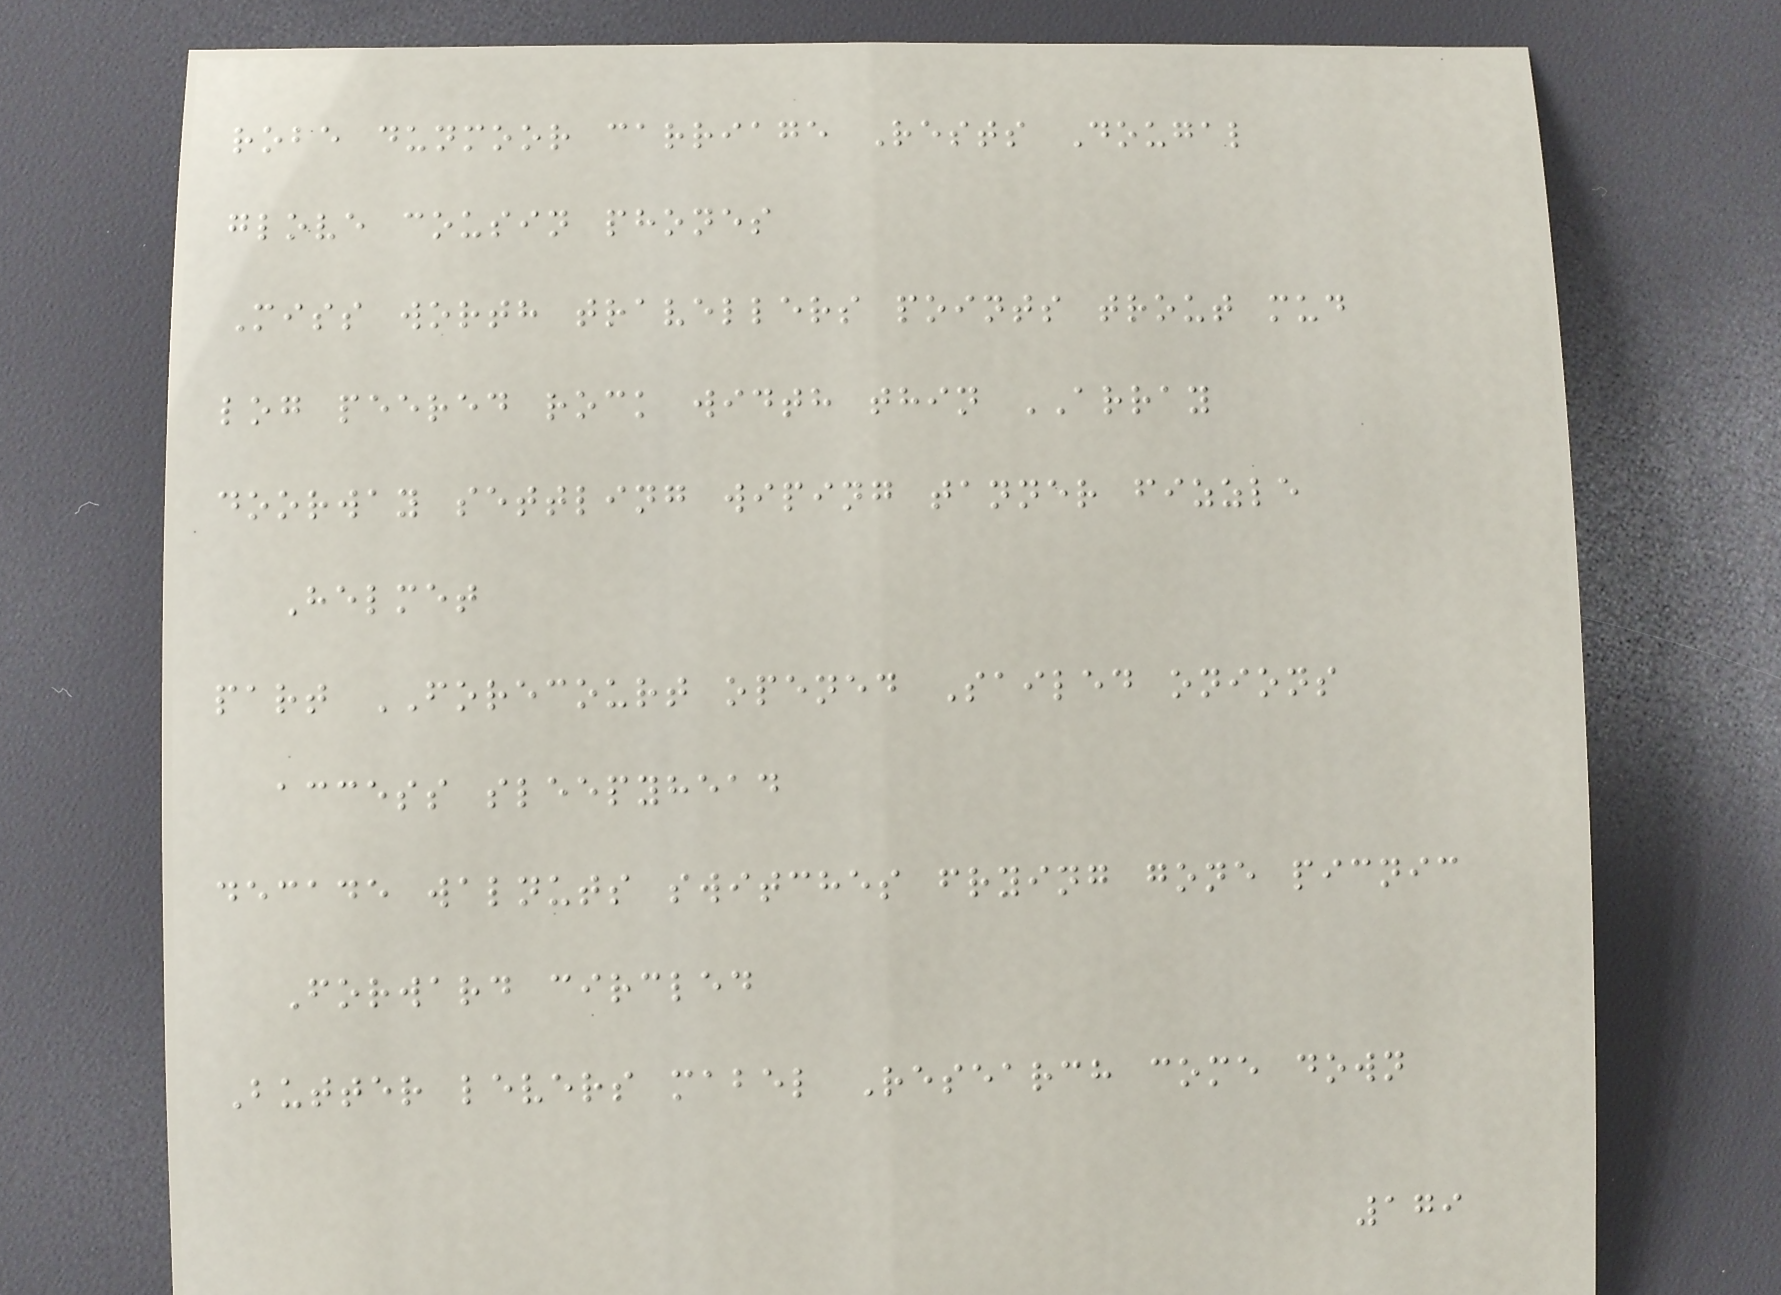robe dunmoor carriage Rests Dougal
glove cousin phones
Miss worth travellers points trout mud
log peered rock width thin ARRAY
doorway settling wiping tanner fizzle
Helmet
part FORECOURT opened Sailed onions
access sleepyhead
decade walnuts switches frying gone picnic
Forward circled
Butter levers mabel Research come down
179
